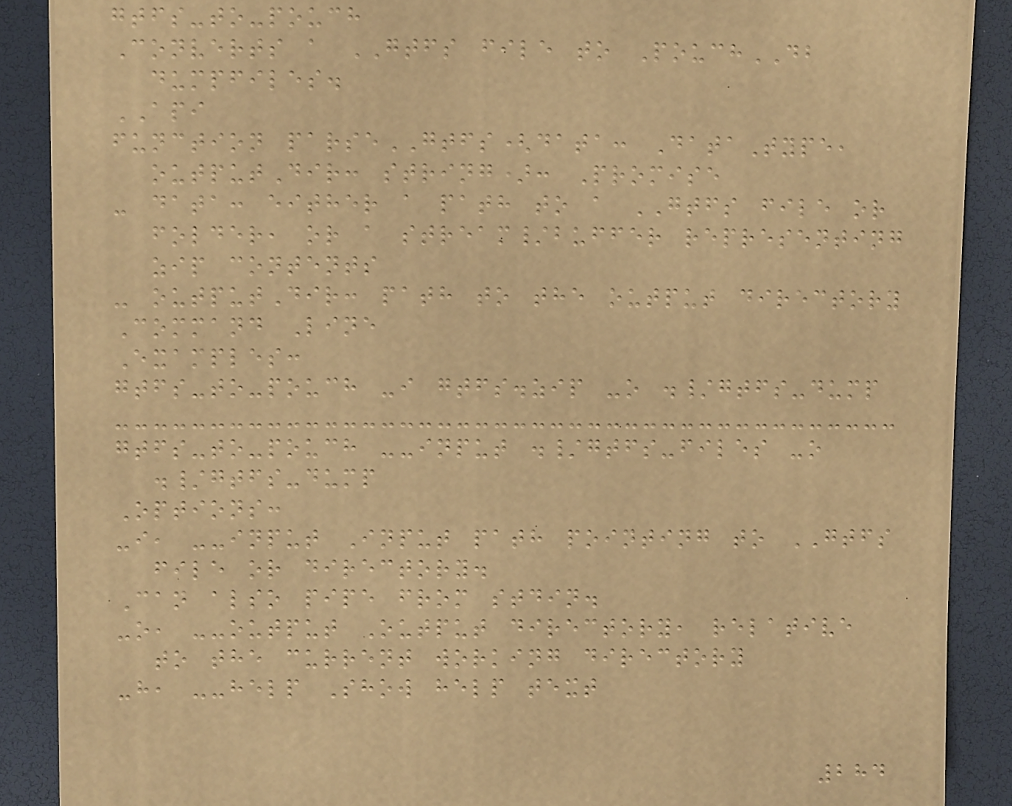gtfs-to-pouch
Converts a GTFS file to PouchDB
dumpfiles.
API
function parseGTFS(data: DataType,
outputDir: string): Promise
- data: either a path to a GTFS file or
folder, or a stream/buffer representing
zip contents
- outputDir: path to the output directory
Command Line
Examples:
gtfs-to-pouch -i gtfs.zip -o ./gtfs-dump
gtfs-to-pouch --input ./gtfs-files -o
./gtfs-dump
Options:
-i, --input Input path pointing to GTFS
file or directory.
Can also pipe from stdin.
-o, --output Output directory, relative
to the current working directory
-h, --help Show help text
284
